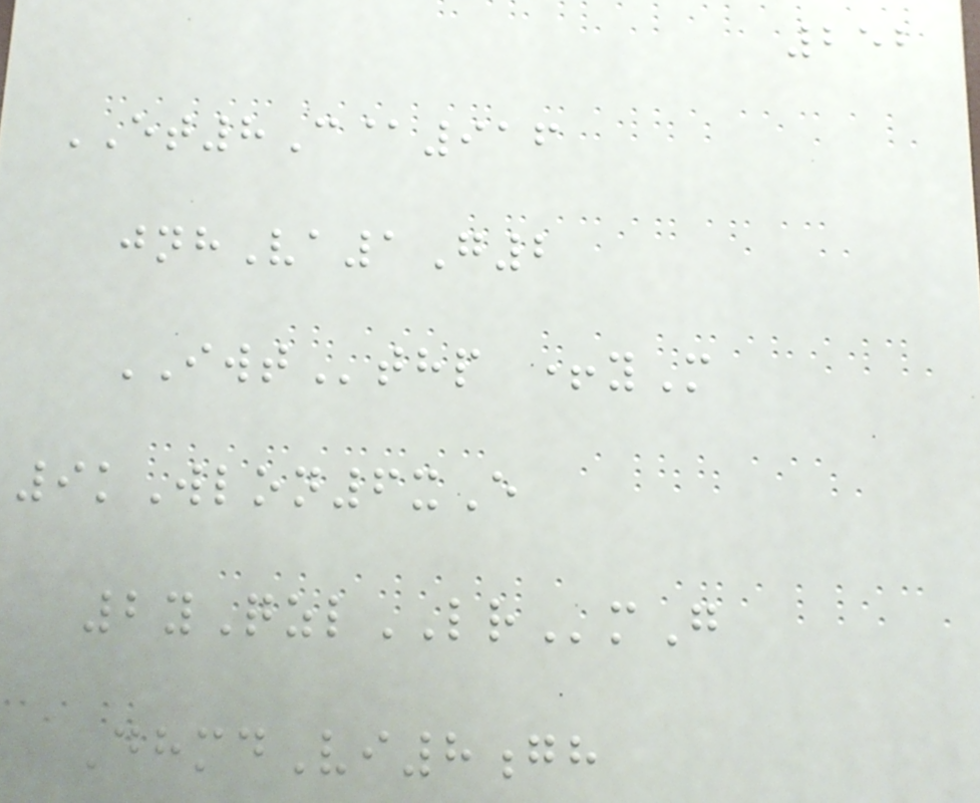252
ET8C@916
jnhVa1G2
IWTthp +yM
9kWlon6xE
2yQzlLRmG
DhmdVi8gh
